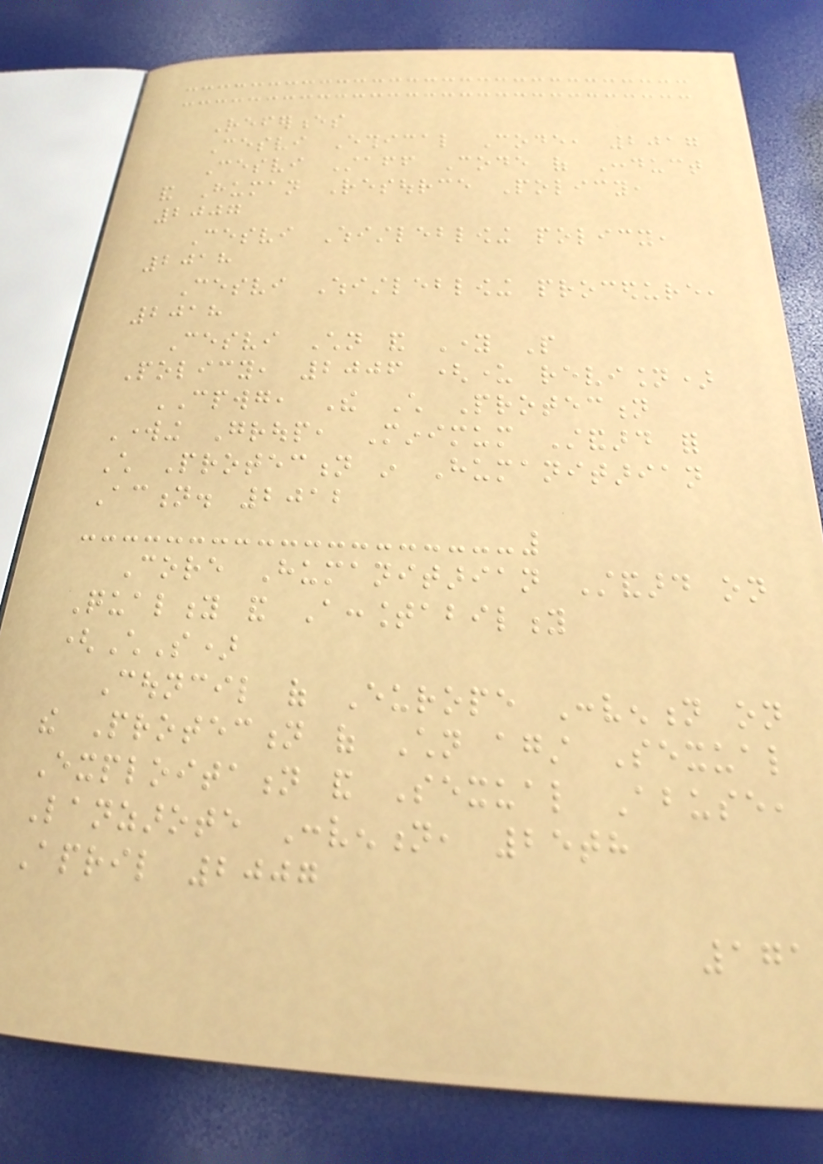References
Cesvi Ethical Code, 2017
Cesvi Staff Code of Conduct
and Human Resource Policy,
2007
Cesvi Whistleblowing policy,
2018
Cesvi Whistleblowing procedure,
2018
Cesvi Children and Young People
Policy, 2006 (under revision)
CPWG, The Child Protection
Working Group, Minimum Standard for
Child Protection in Humanitarian
Action. 2012
Core Humanitarian Standard on
Quality and Accountability
(ChS)
Council of Europe Convention on
the Protection of Children against Sexual
Exploitation and Sexual Abuse,
Lanzarote Convention, 25th
April 2007
171
